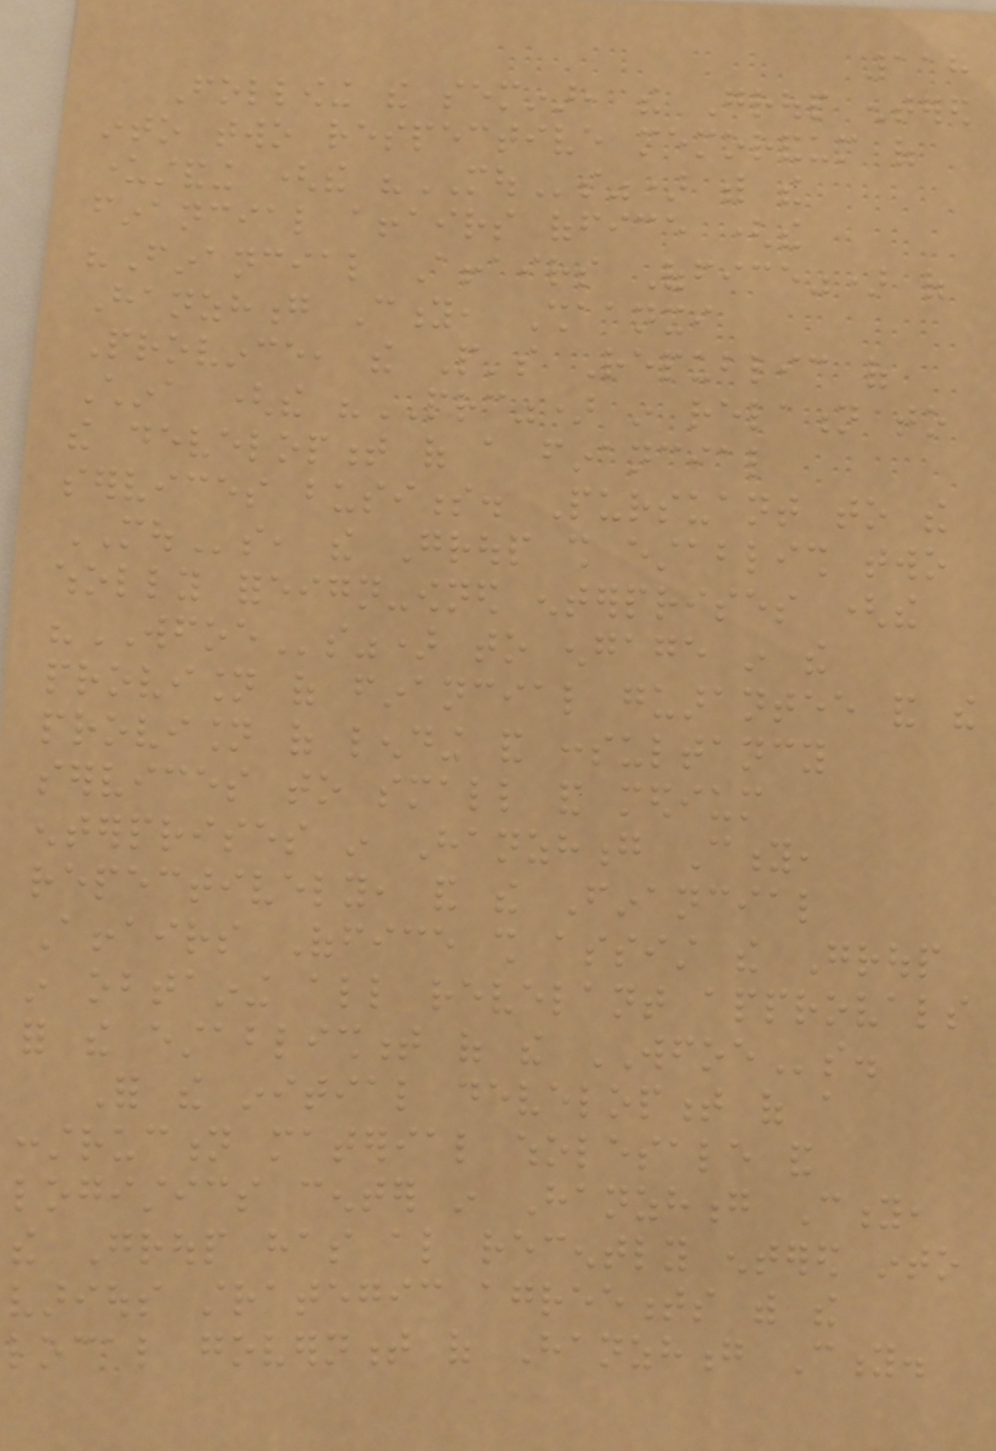118
Following the seminar, the Group entered
into two respective memorandum of
understanding (the "MOUs") with the
financial affairs office (the
"Financial Affairs Office") of
Hanzhong City, Shaanxi
Province, the People's Republic of
China (the "PRC") in relation to
the development of a financial
services business. Pursuant to the
MOUs, the Group shall establish two
wholly foreign-owned enterprises (the
"WFOEs") to engage in the
provision of financial guarantee and the
provision of lending and consultancy
services to small and medium
enterprises in Hanzhong City,
repectively, and the Financial
Affairs Office shall assist the Group
in obtaining all revelant approvals
for the establishment of the WFOEs.
For the initial development of a
construction material wholesale and
logistics center in Hanzhong City,
the Group has also recently entered into
various strategic agreements with the
local government of Hanzhong City.
